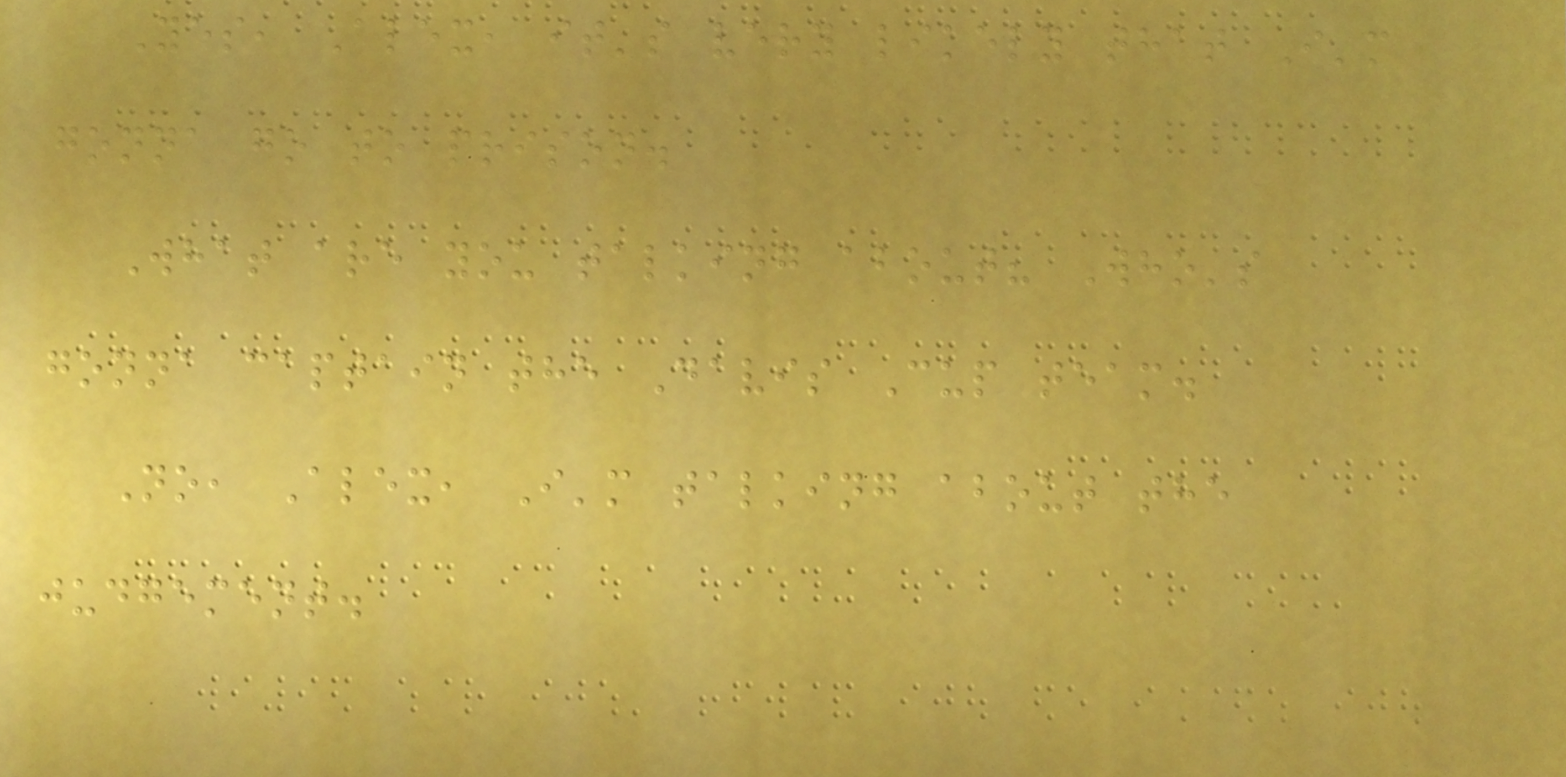Yes, Alex, it's very likely that I'm
gonna go to prison.
What are you talking about? Who's
gonna captain the Davis Cup team.
No, Alex, I'm talking about the
judgement.
